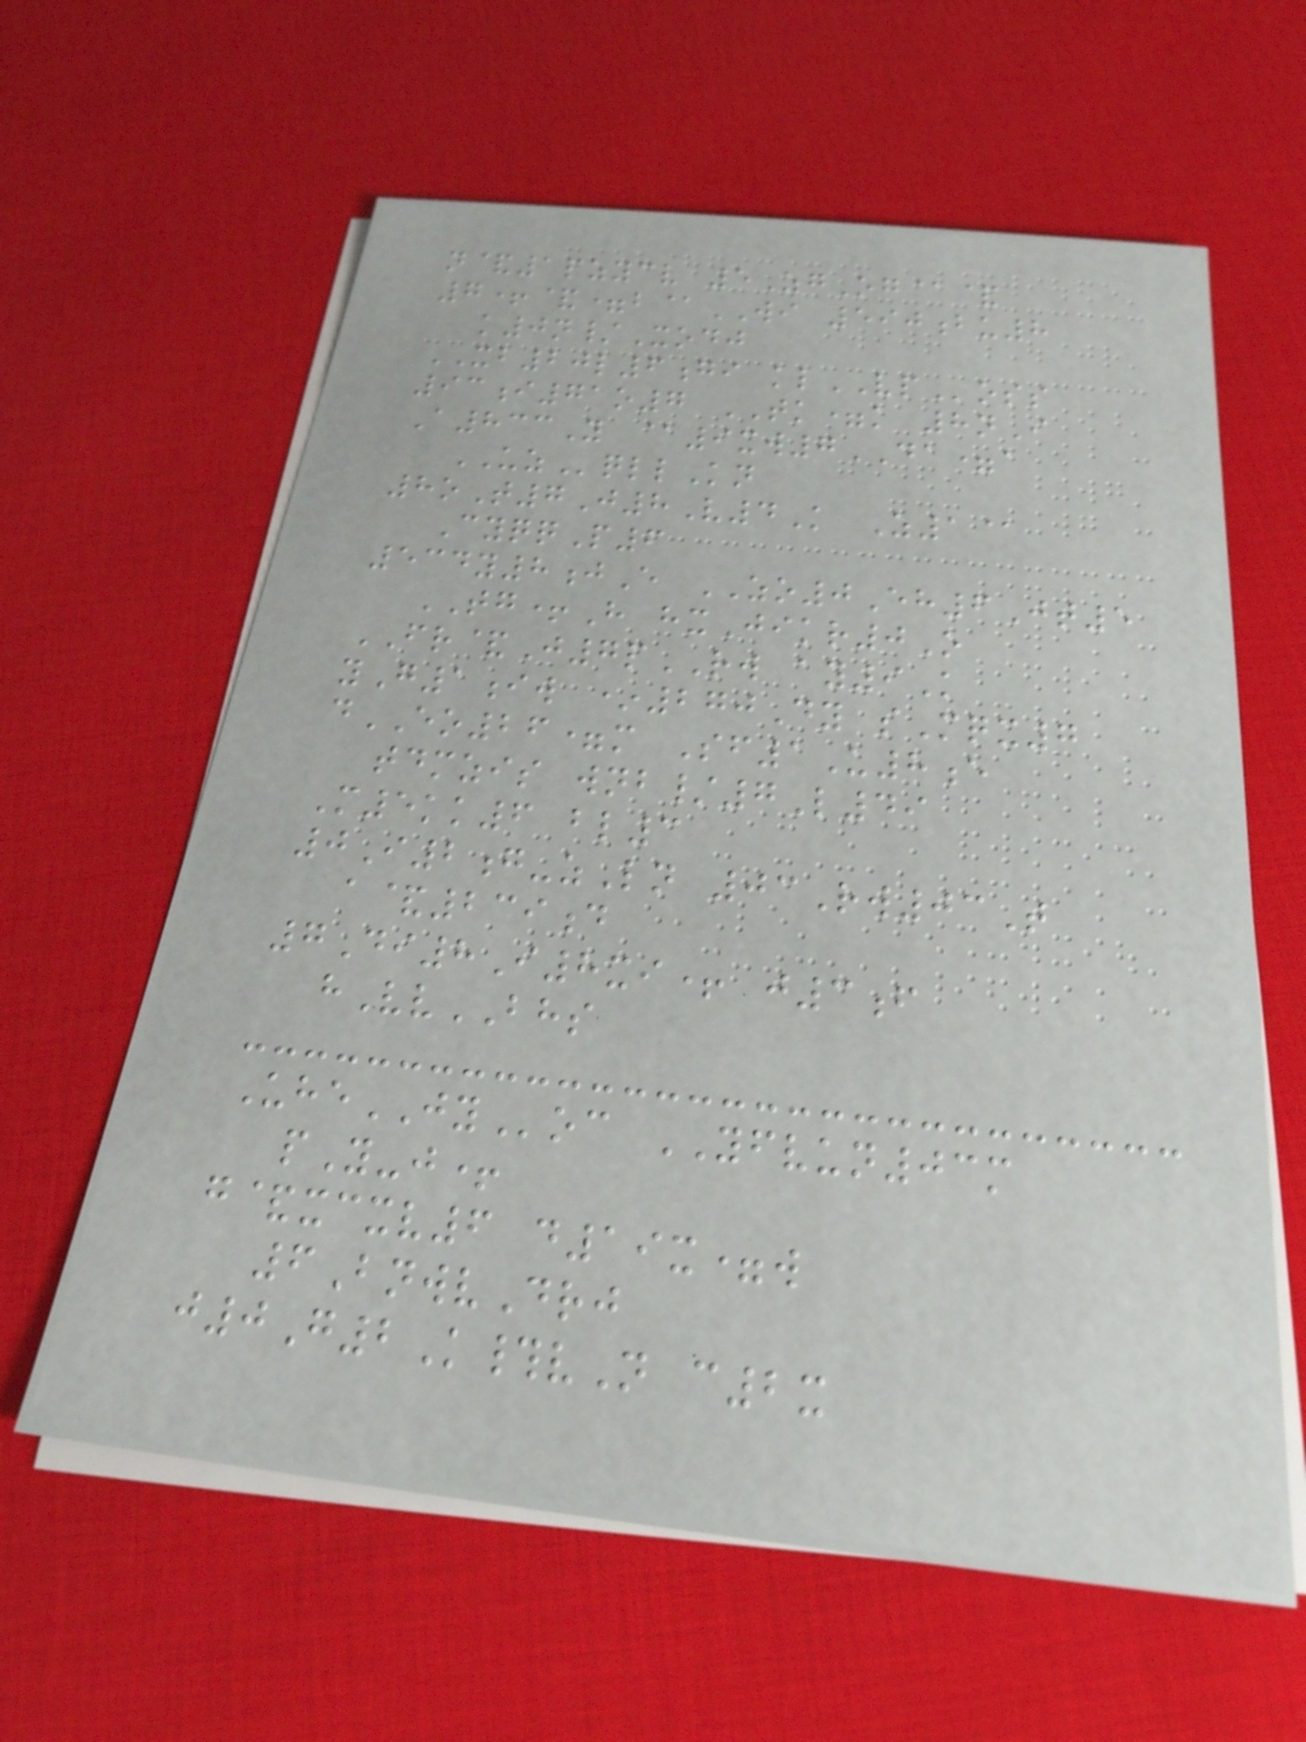n&1pzycv 5ZgOg@&
7+&=b@WI 590bu8
k0n/Xodj
XB20l6gi klVPoss
93i71o7 TK=k 8nI
A833Y @9xw7DA=a
UZqllKn
8oT7J8V4K Z1@
CyqqP6
534y8jE ZO0Eh6Jt5
TG+H hxJikr0O
FR&J7pRW ay9K
yG1iw *270Dy sMqx7
dEO26=m Sf1U8e
tdmzis wnb/7L49
M5kk6 bl3
0I2g-zLn 03Rw03T
a&239d
7Di8I8xi+ j3f
hVvBHS
UheJYoc YFVUN03m
pY-j+
g&xcxv6 d19x=w
6BnwvDrj
j0G2K#vN c2x
